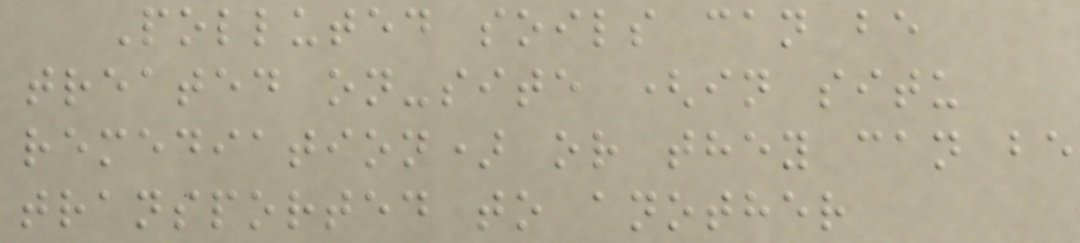Polluted soils can be
treated on-site (in situ
remediation) or they can be
transported to another
